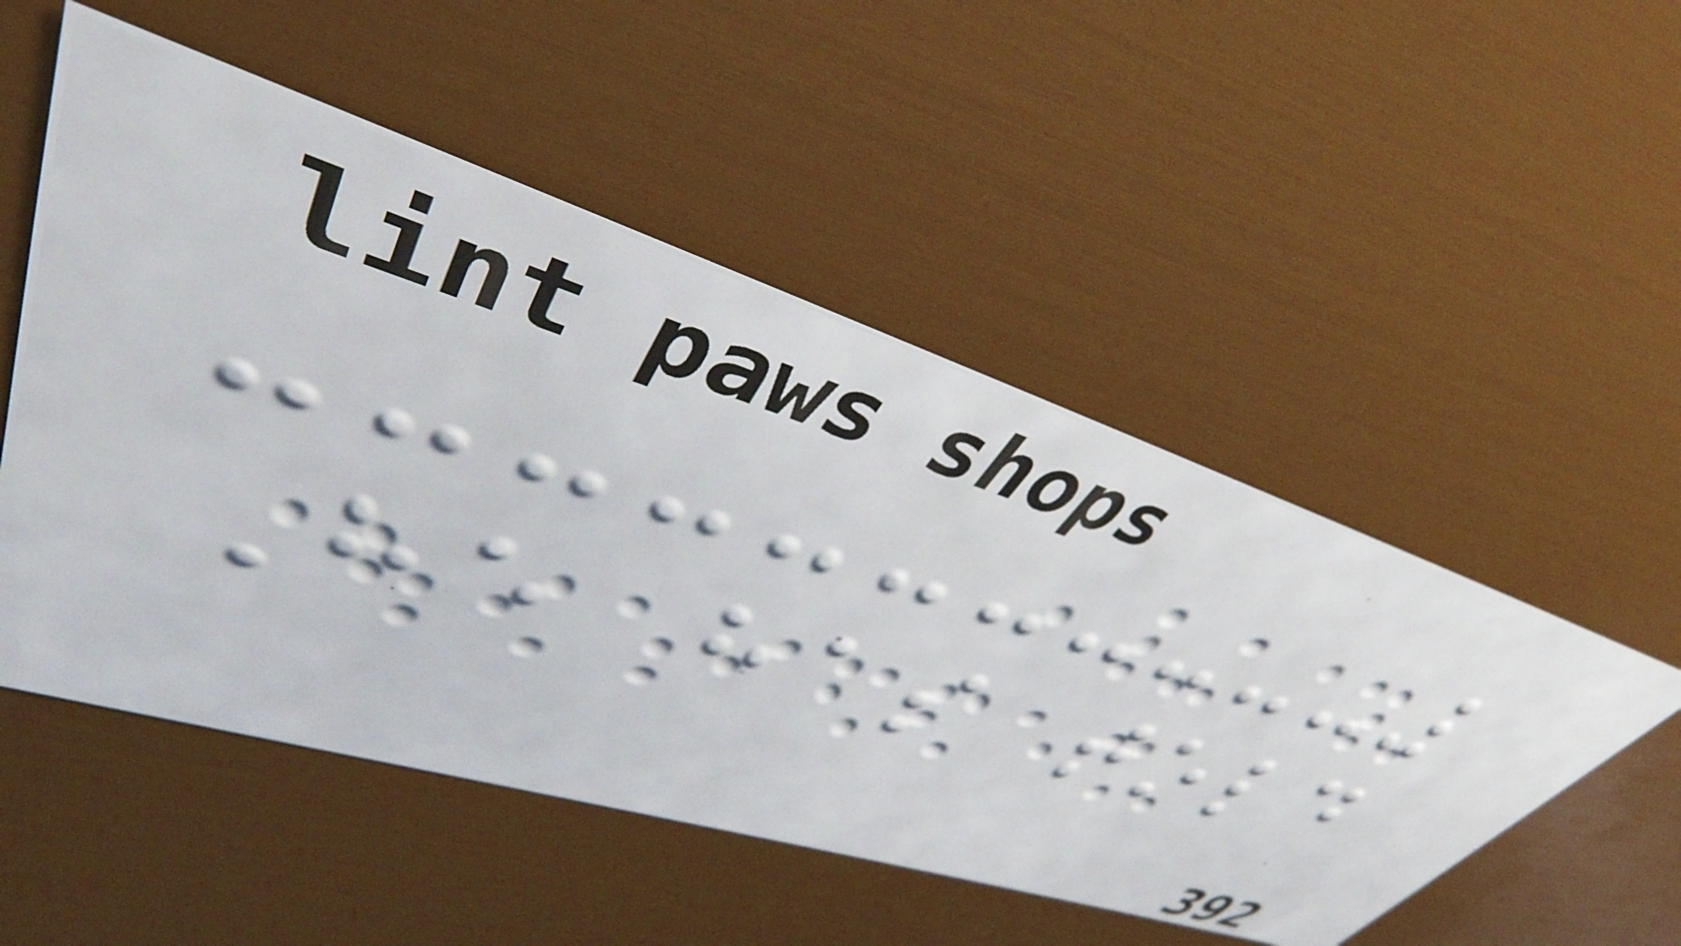He has told
